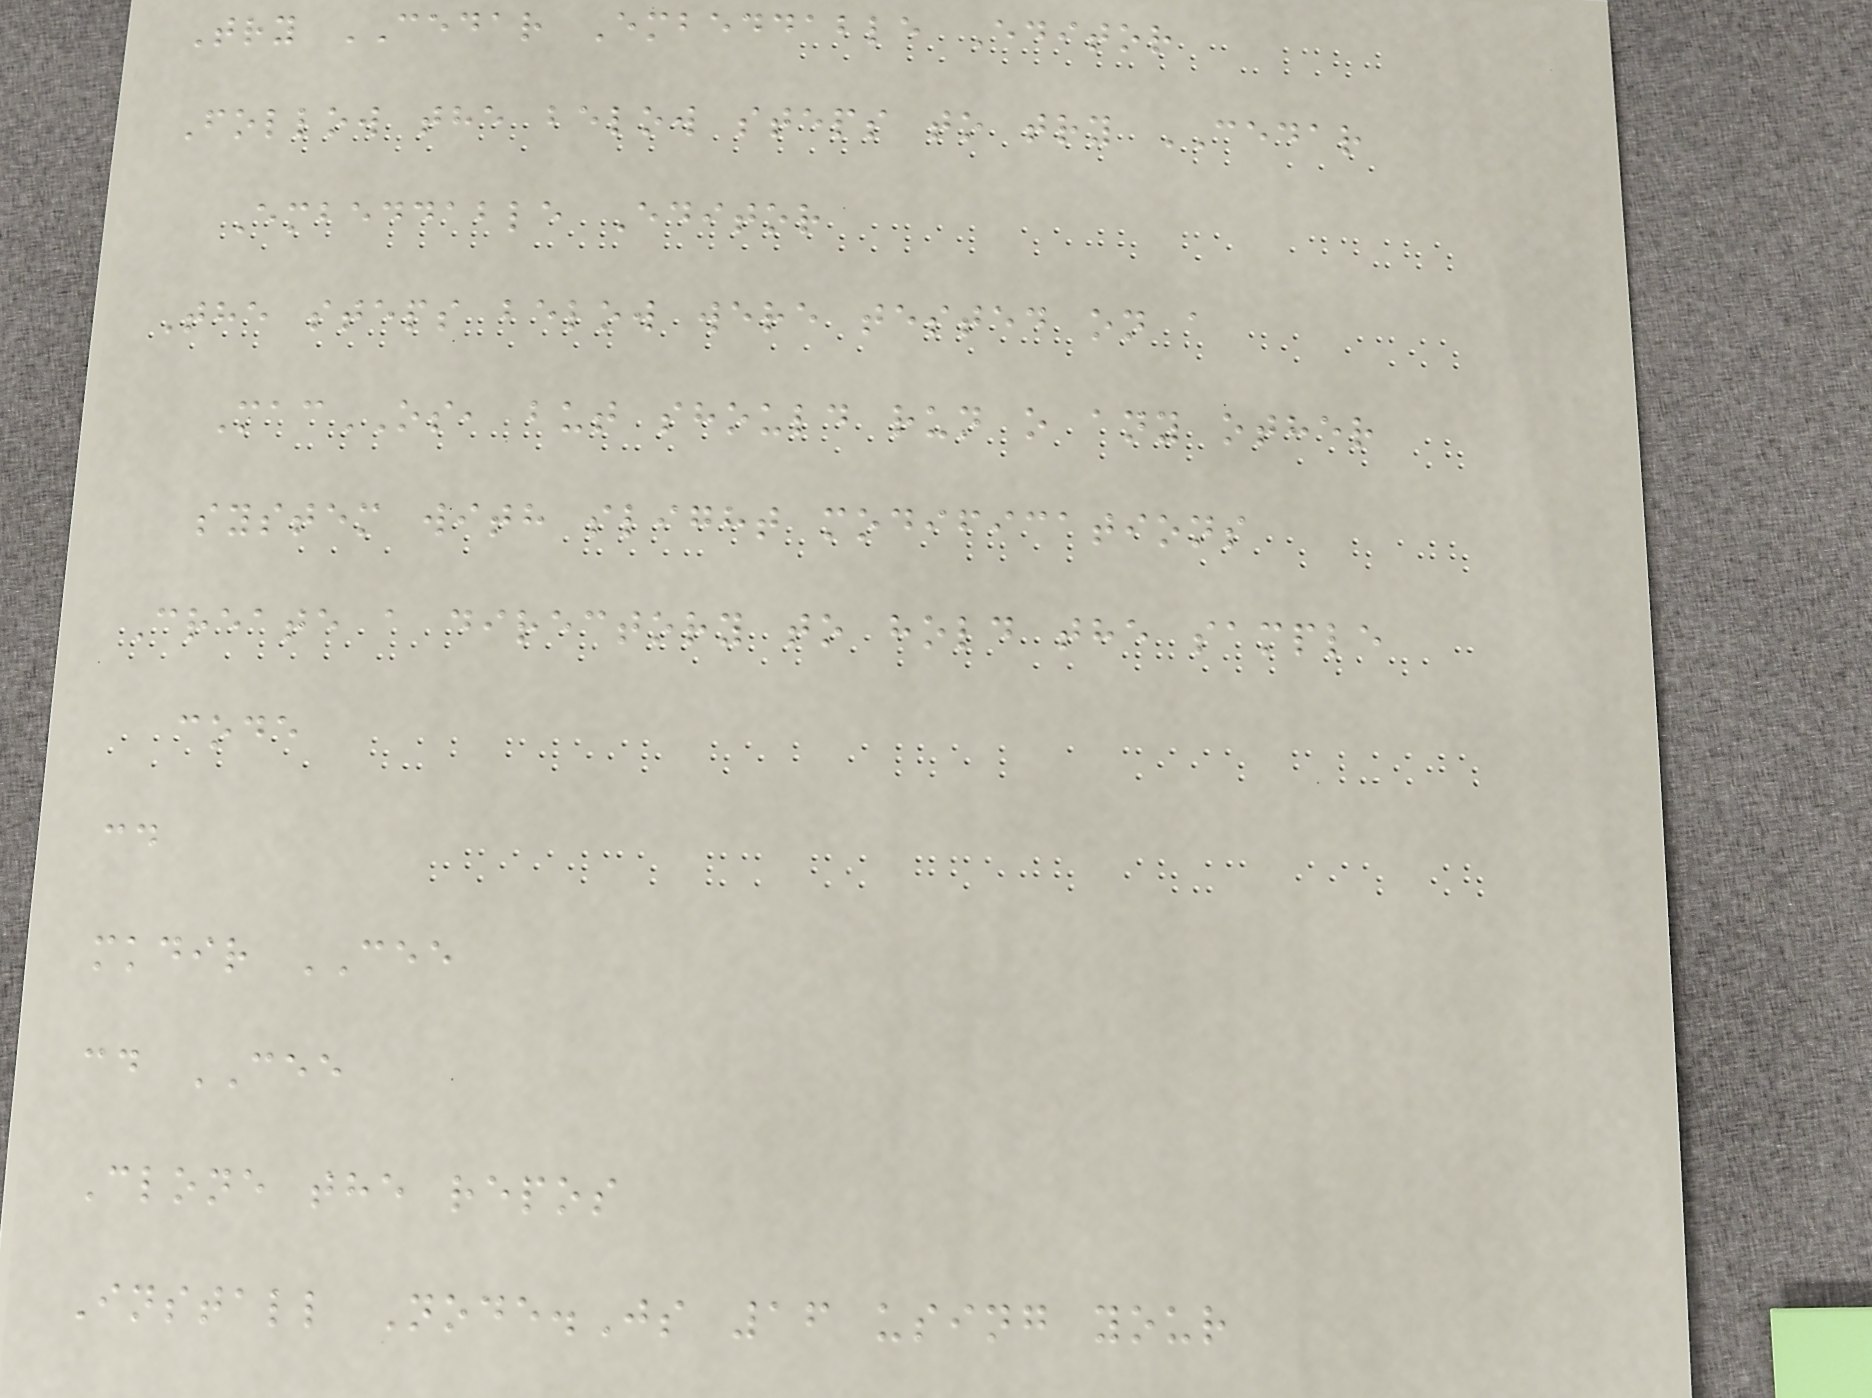Try CEDAR Embeddable Editor
Follow the below steps to try CEDAR
Embeddable Editor
The steps below were tested on a
MacOS, but should run o any other
system with slight modifications
Create a directory to hold the sample
code
cd
mkdir CEE
cd CEE
Clone the repos
Install Node.Js 16 using your
